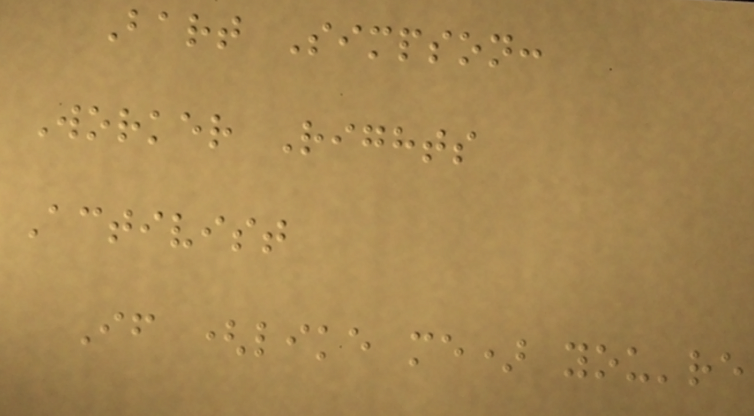Bart Simpson:
Worker Rights
Activist
If (like me) you're
